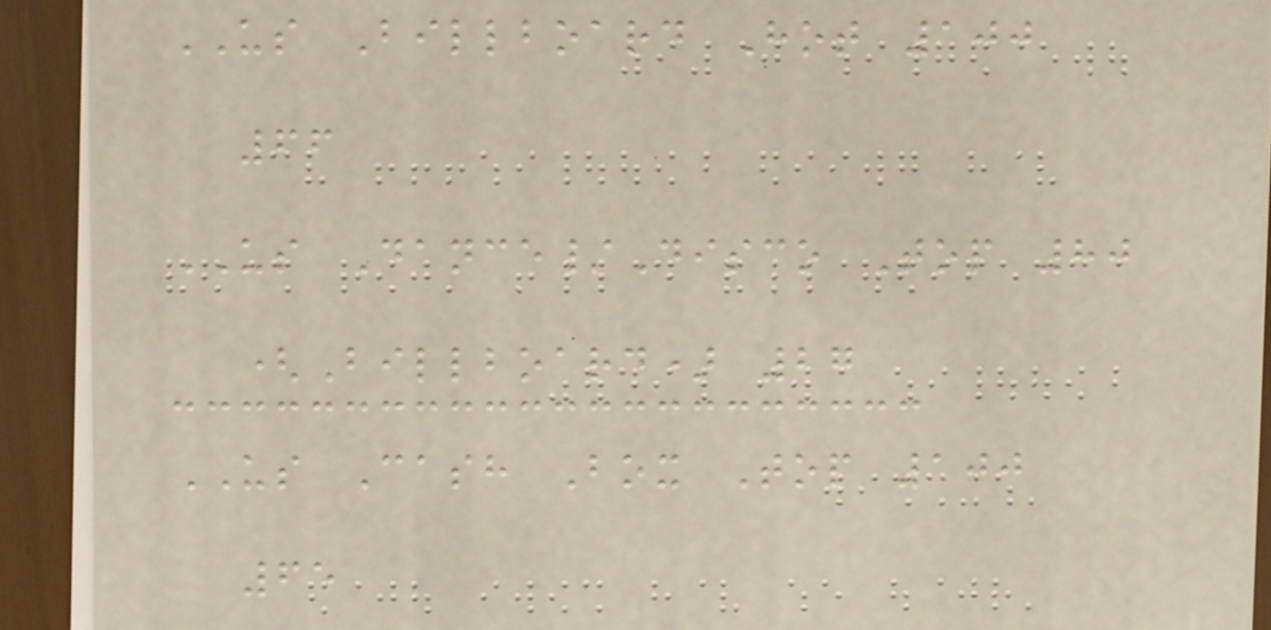US Billboard Hot 100
66
US Dance/Disco Top 80
(Billboard) 27
US Cash Box Top 100
65
